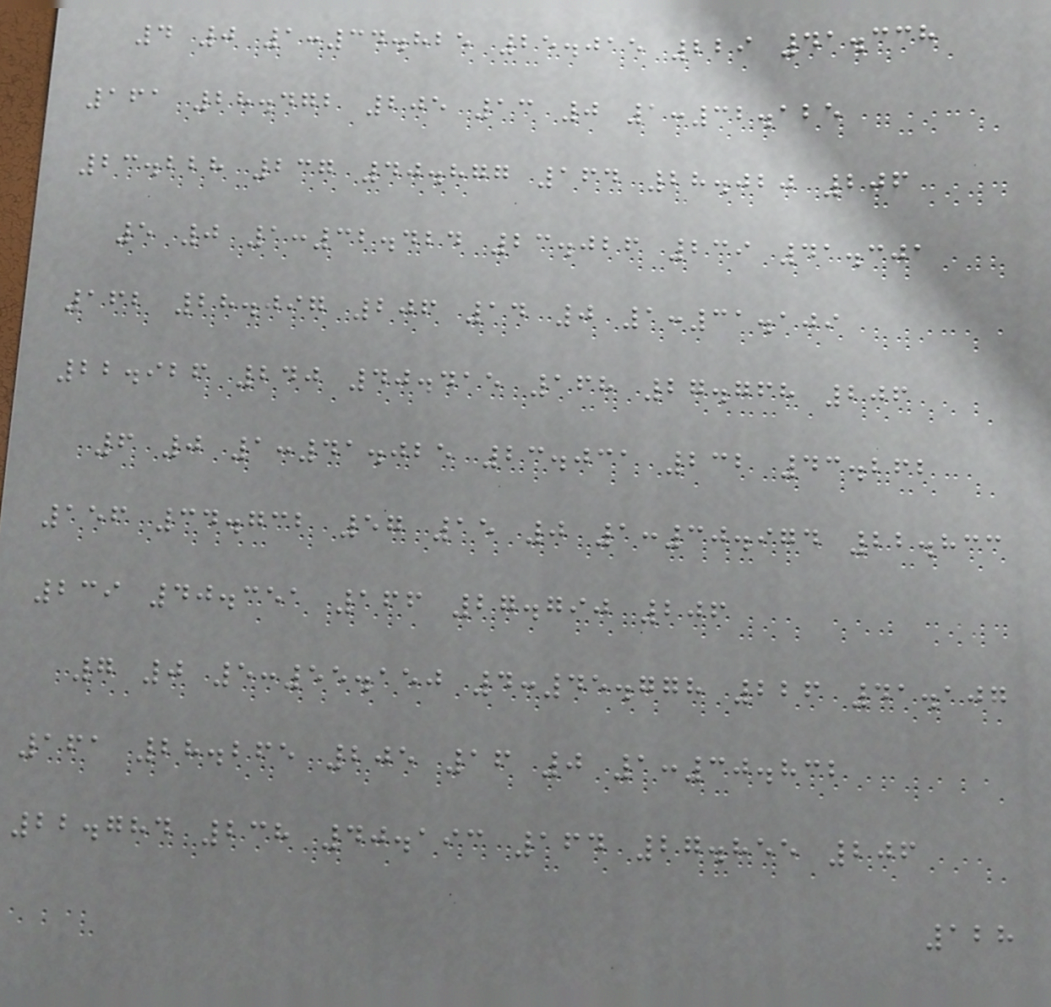4 0 1:34.825 25.015 229 41.338
161 28.472 205 13 0 1:32.125
23.228 237 40.877 164 28.020 206
5 0 1:32.424 23.026 239 41.301
162 28.097 206 14 0 1:31.109
22.926 240 40.415 168 27.768 206
6 0 1:41.025 23.031 232 43.262
156 34.732 57 15 0 1:30.974 22.833
239 40.351 166 27.790 206
7 0 5:55.150 4:45.778 226 41.107
161 28.265 205 16 0 1:30.832
22.784 238 40.193 164 27.855 206
128
